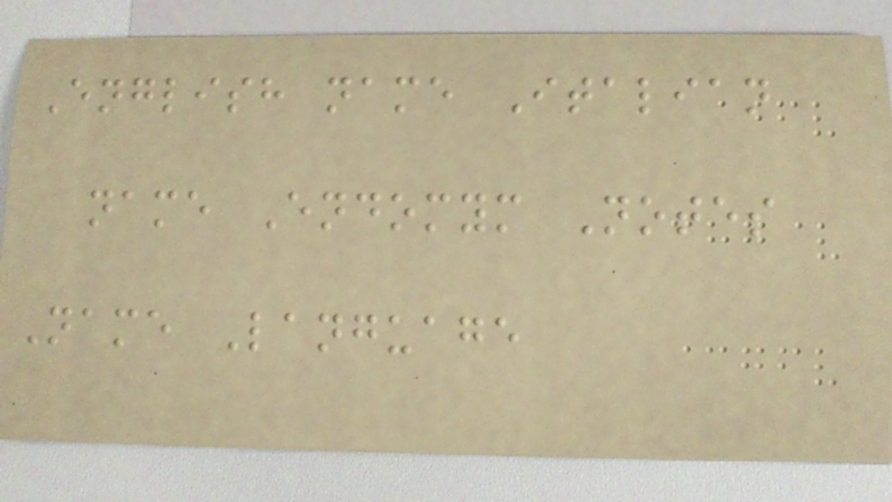English name Italian
name Endomym Notes
Name Language
